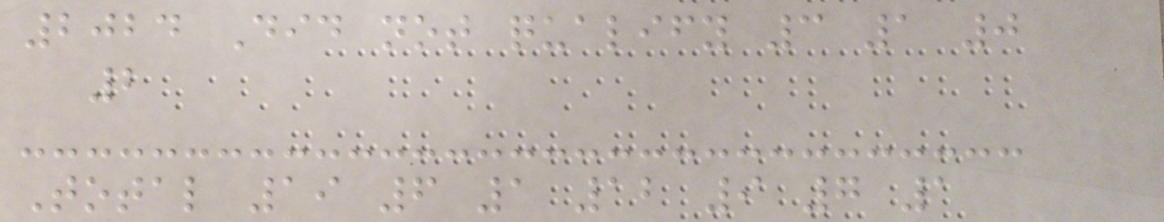2024 Did not qualify 3 1 0
2
Total 19 6 1 12 9 7 1
